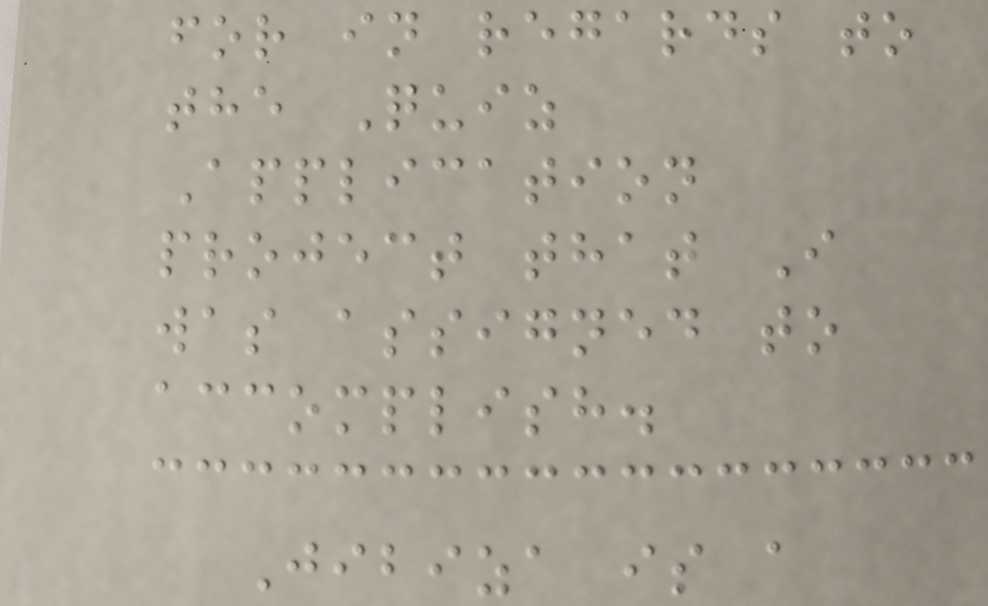for in regards to
the Quiz
Application
project that I
was assigned to
accomplish.
Jibiza is a
